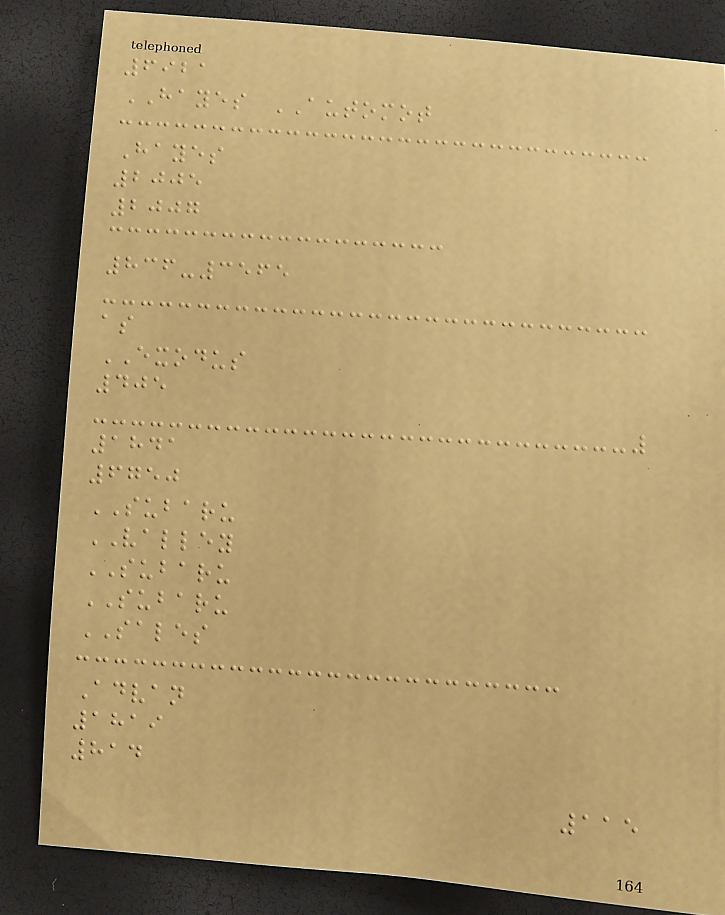6921
HAYES AUTOMOT
Hayes
2005
2007
836-3565
as
EXODUS
405
1841
6750
SUBARU
VALLEY
SUBARU
SUBARU
SALES
Advan
1819
814
115
